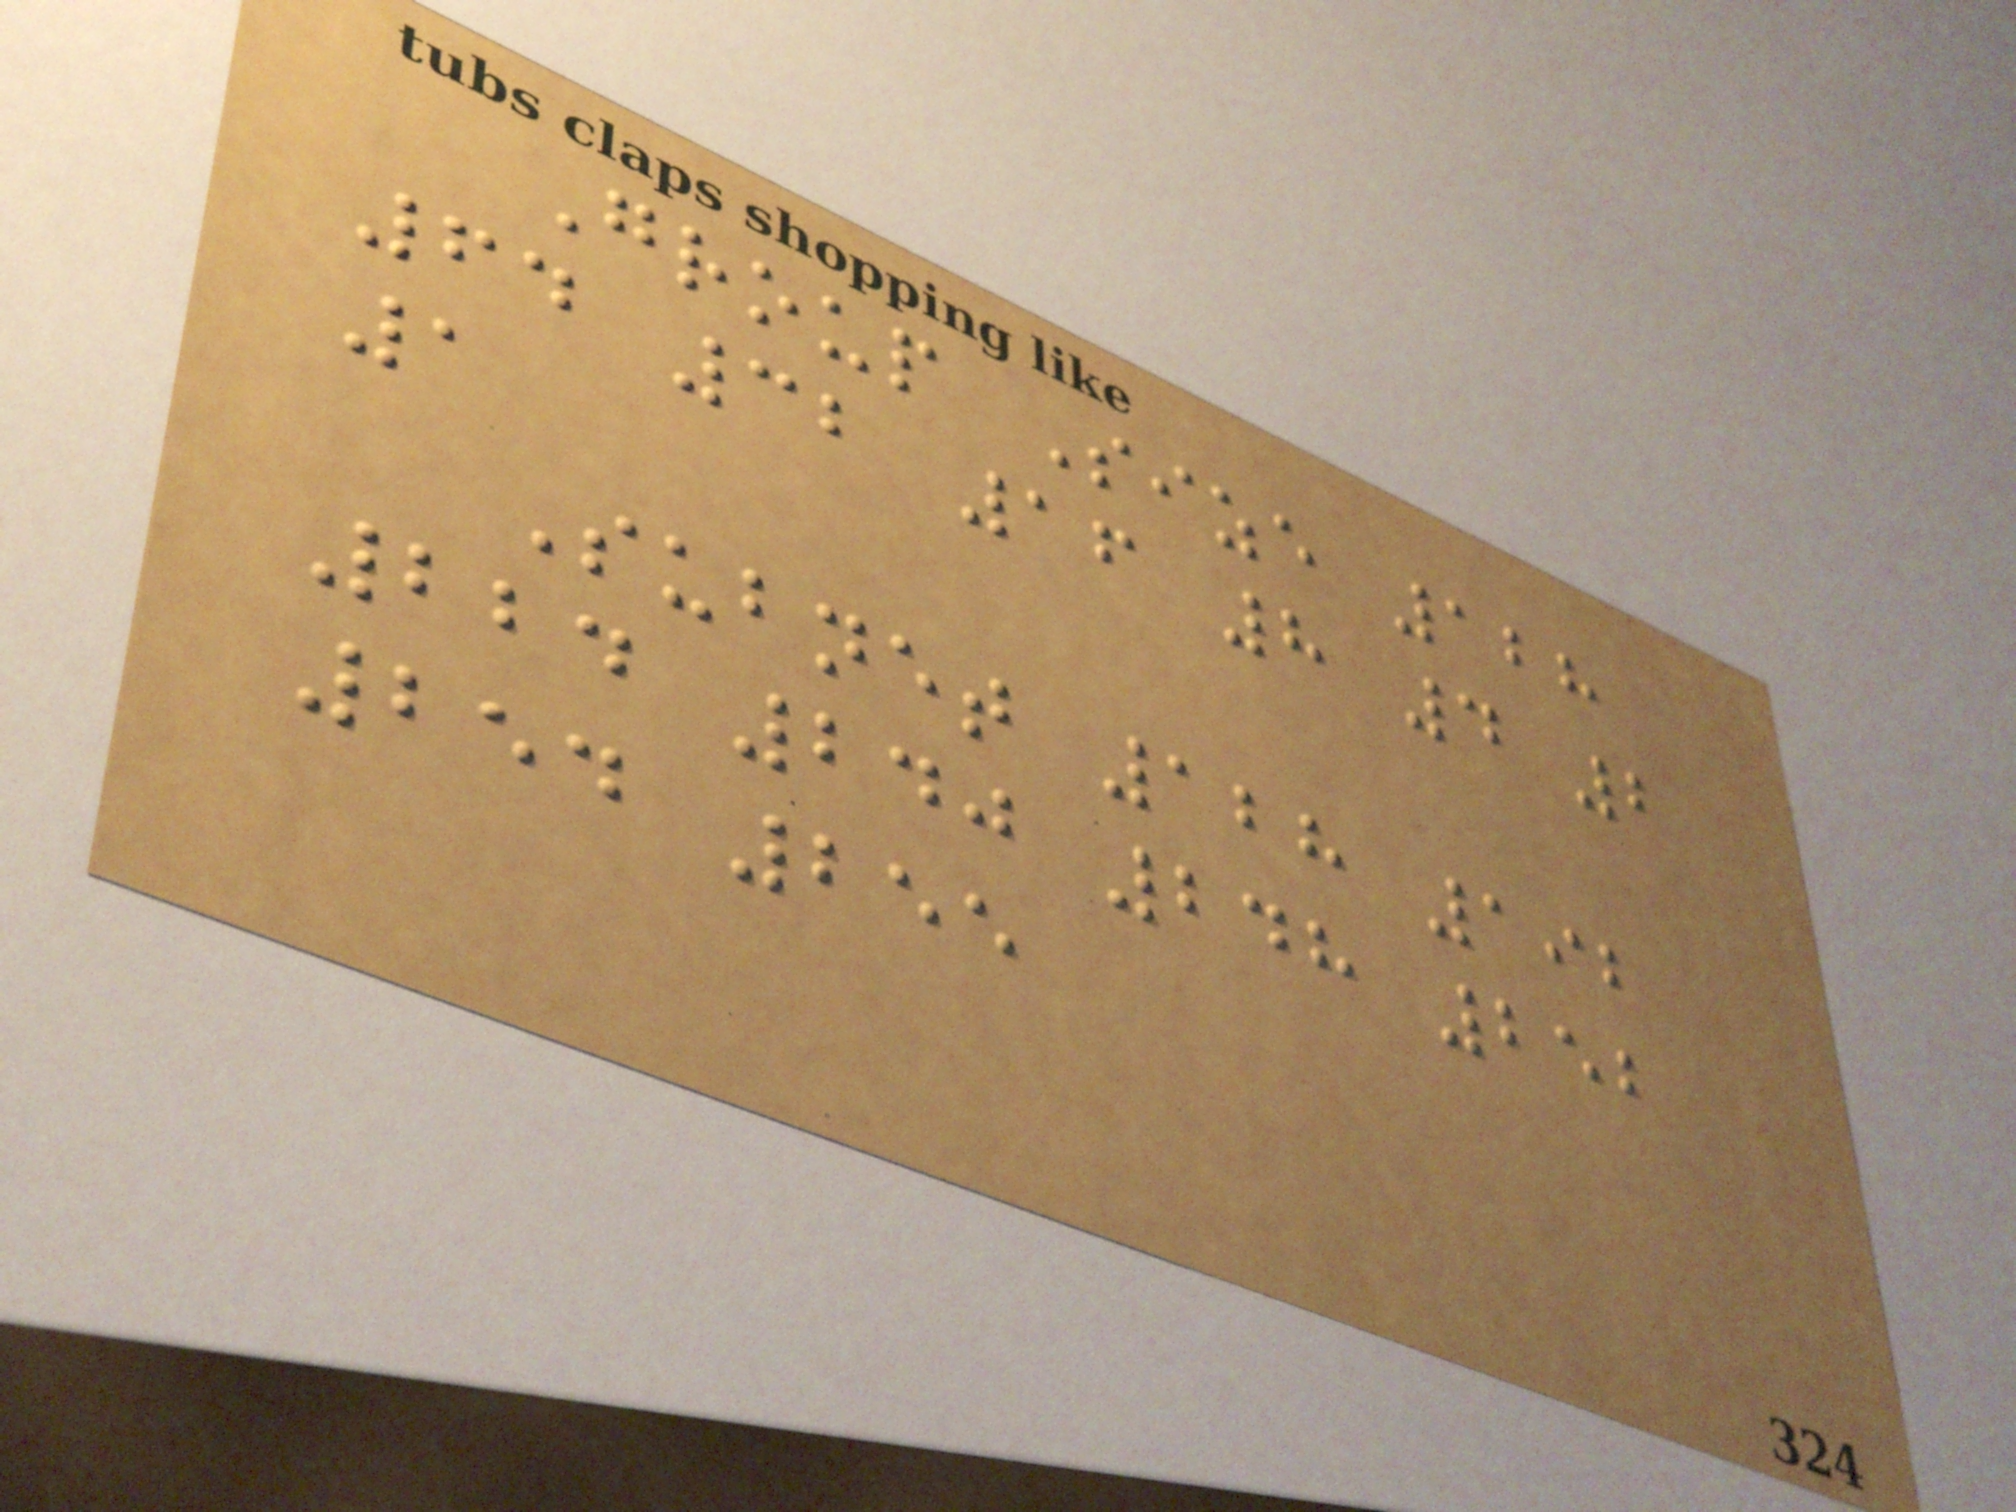Group Size 128
64 32 16 8 4 2
1
Subnet 128 192
224 240 248 252
254 255
